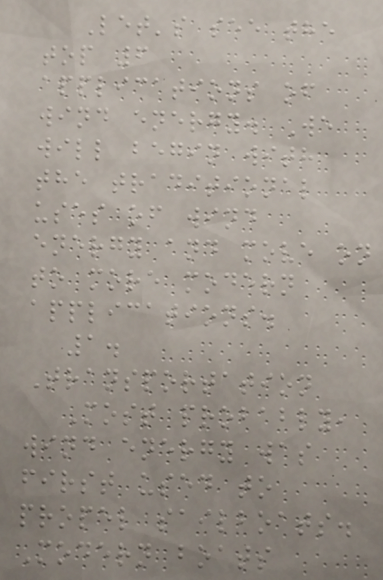Let's see the
top 6
applications of
wind energy. We
will begin with
the traditional
uses of wind
energy and move on
to more modern
applications.
1.
Transportation
Most probably,
wind energy was
first used to
propel sailboats.
Modern boats
